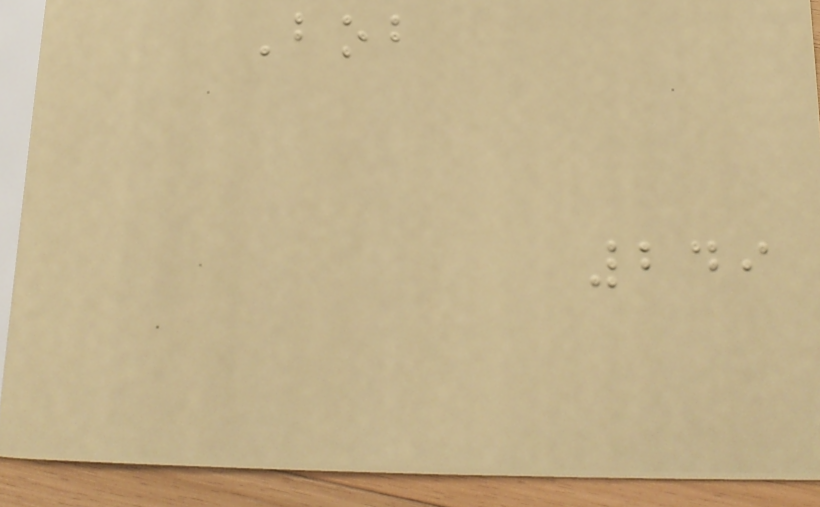Bob
249
